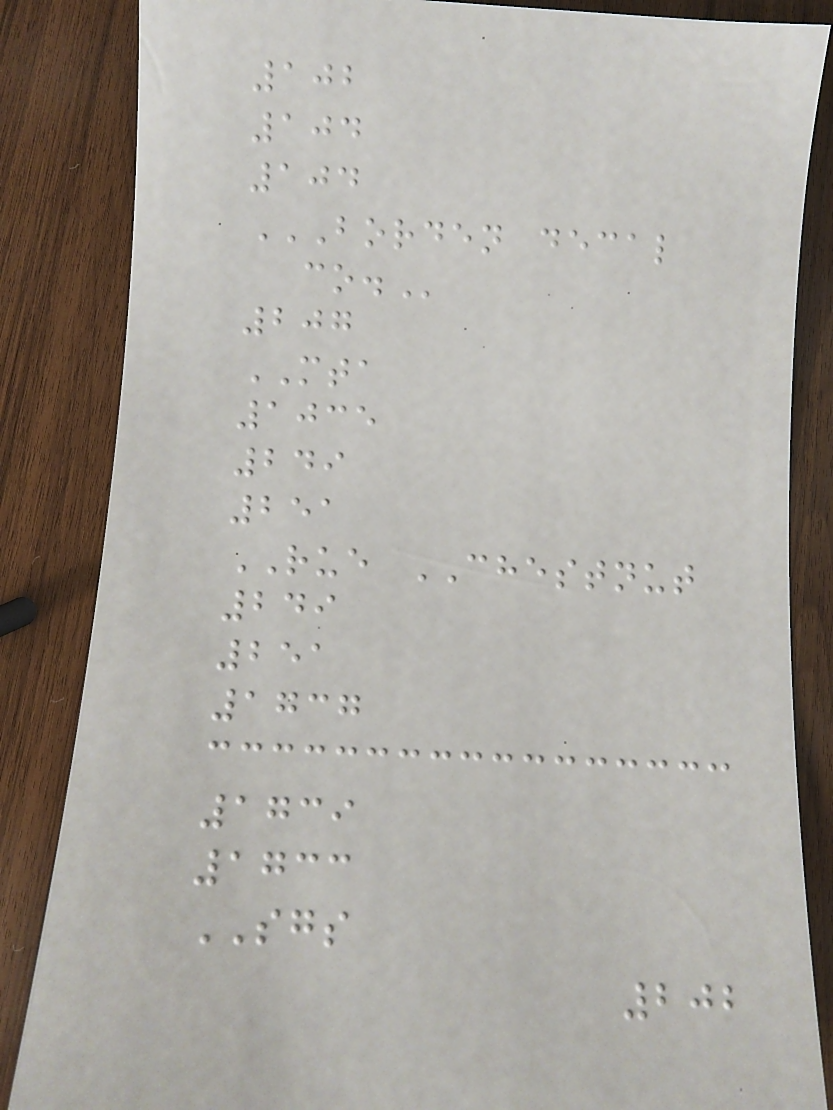102
104
104
BORDEN DECAL
CO.
207
MTA
1035
249
251
RUE CHESTNUT
249
251
1737
1739
1733
SGS
202
